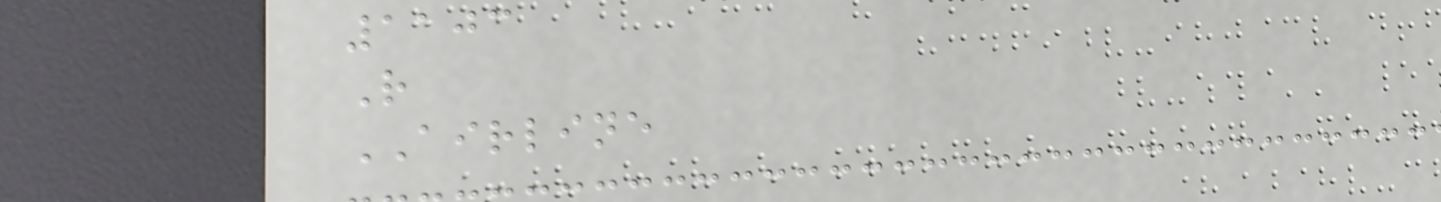1103
R
AIRLINE
